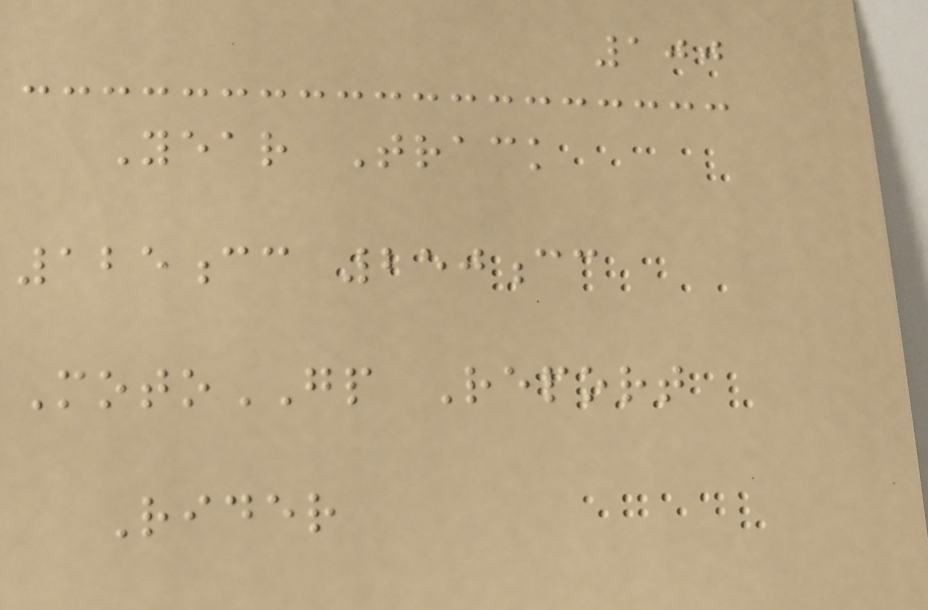100
Year Track
125cc 250cc
MotoGP Report
Rider
